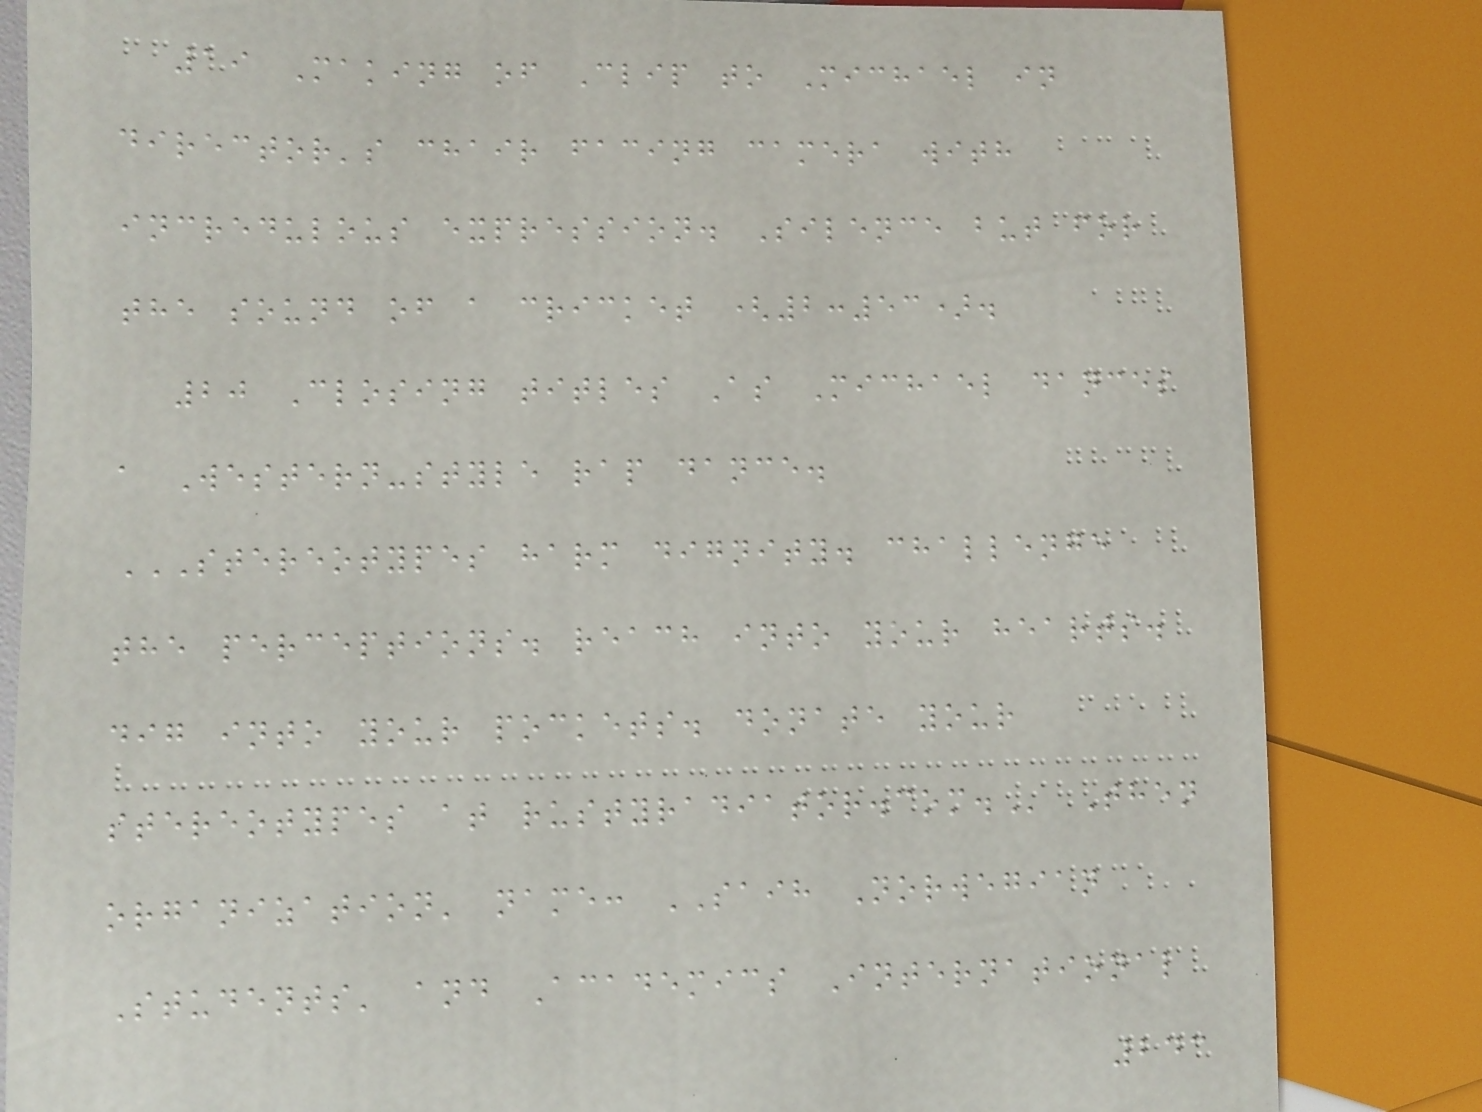19 Making of Clip to Michael in
director's chair facing camera with
incredulous expression. Silence but for
the sound of a cricket (2:53).
20 Closing titles As Michael dances
a Western-style rap dance.
STEREOTYPES HARM DIGNITY. CHALLENGE
THE PERCEPTIONS. REACH INTO YOUR HEARTS.
DIG INTO YOUR POCKETS. DONATE YOUR
STEREOTYPES AT RUSTYRADIATOR.COM. Then
organization' name: SAIH Norwegian
Students' and Academics International
243
